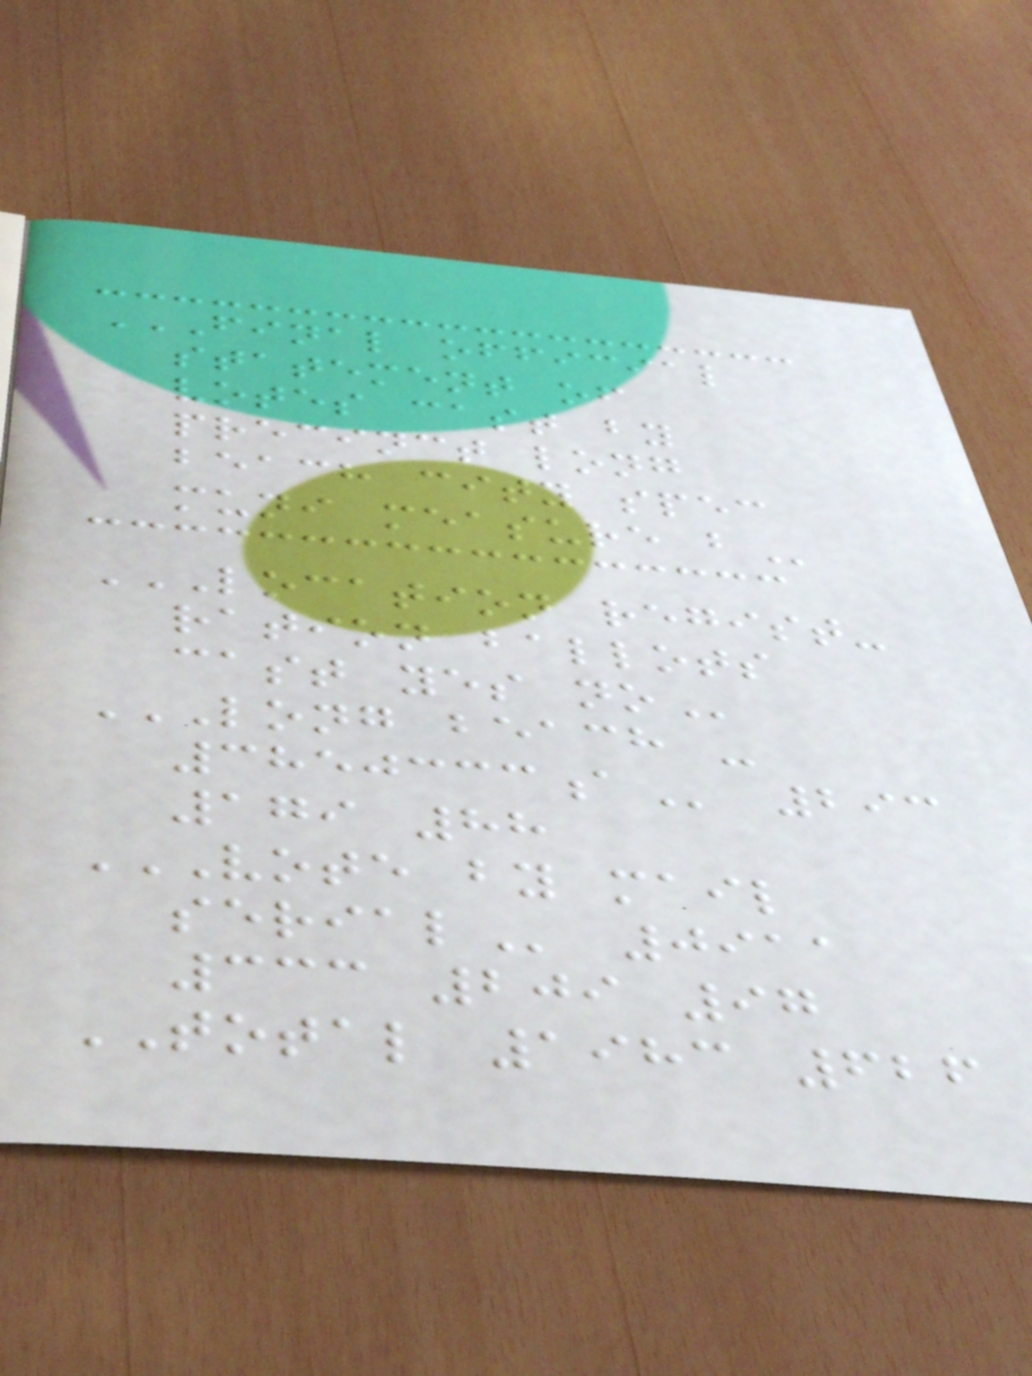FINAL OFFICIAL
STATEMENT OF
VOTES CAST BY
PRECINCT LONG
BEACH CITY SPEC
MUNI MEASURE B
LOCATION REGIST-
RATION BALLOTS
CAST YES NO
LONG BEACH -
3850333A 293
179 88
VOTE BY MAIL
SERIAL 0911
333 209 97
TOTAL 1983 626
